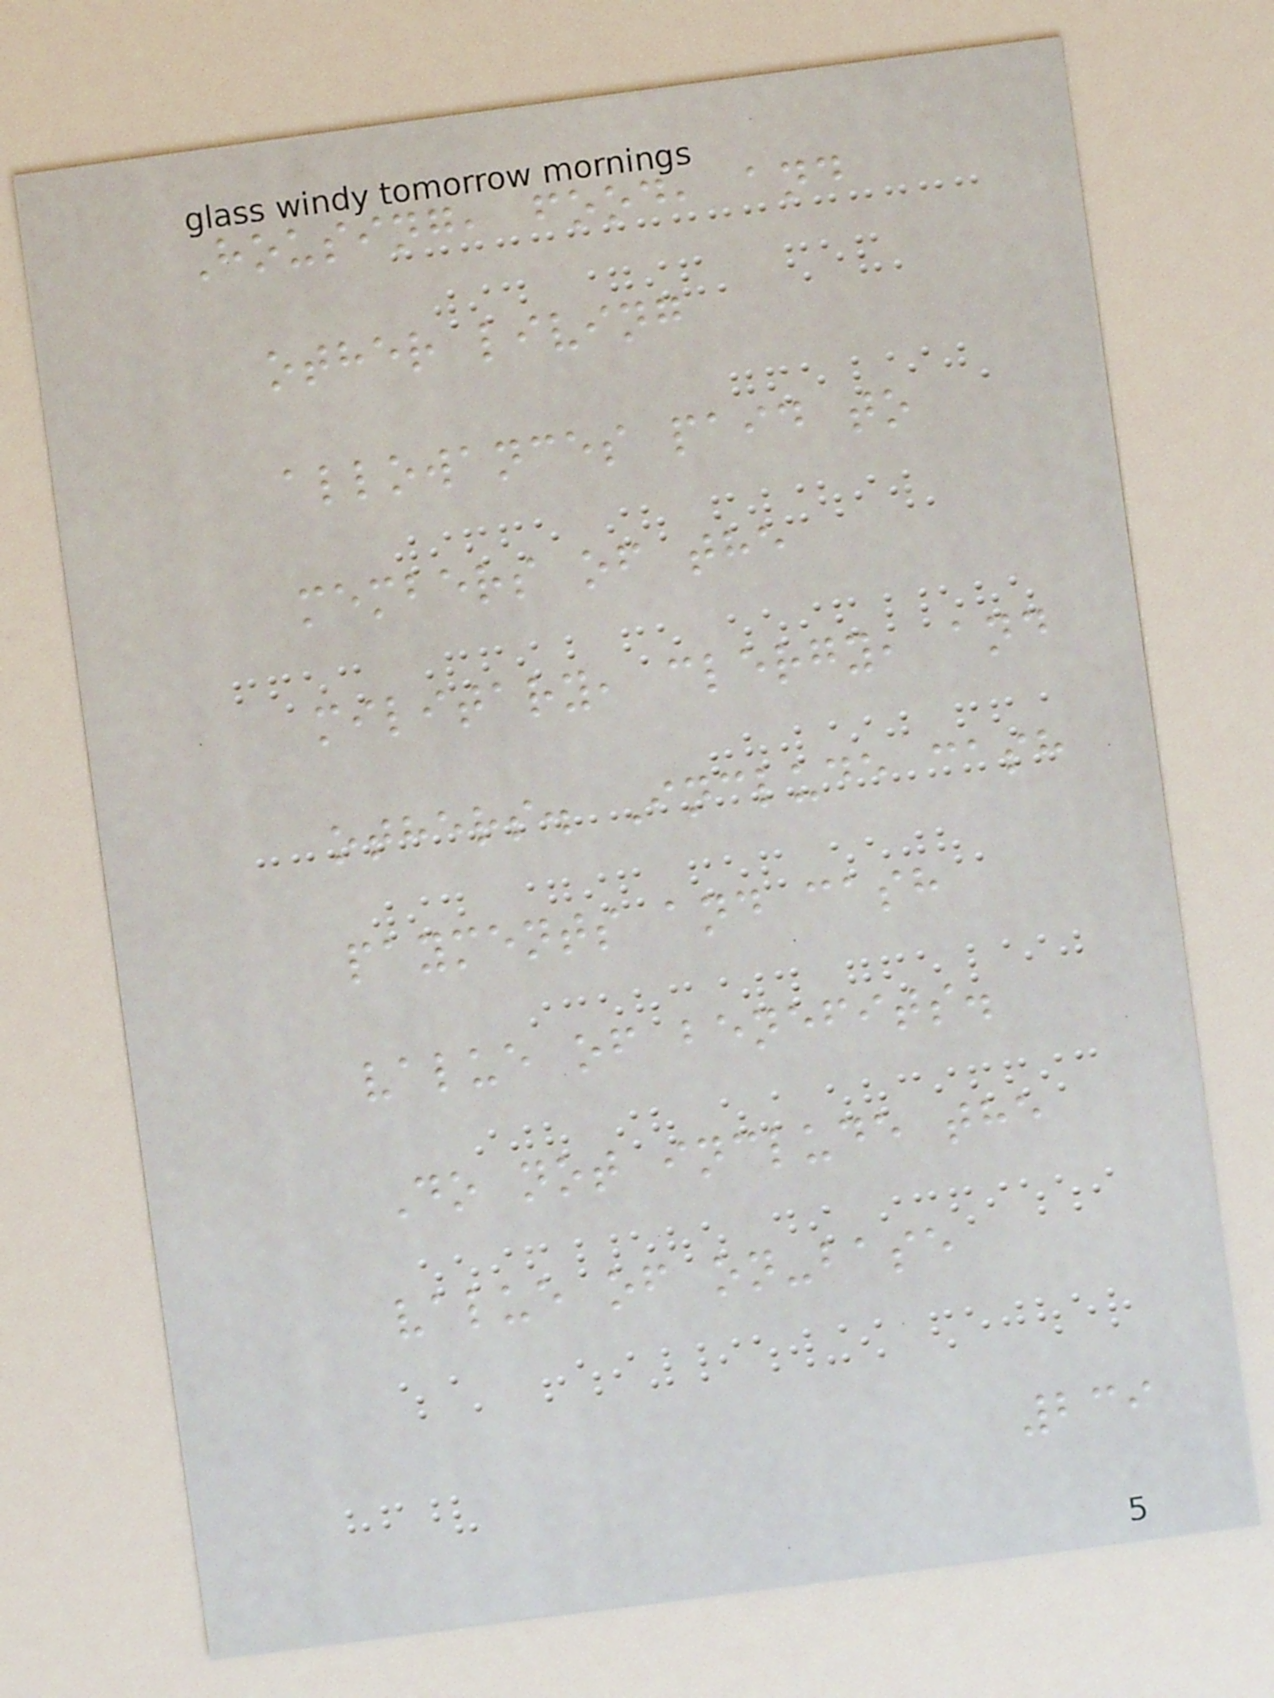Housing, food, and
other living
allowances paid to
members of the
military, clergy, and
others. Include cash
payments and cash
value of benefits.
Do not include the
value of on-base
239
